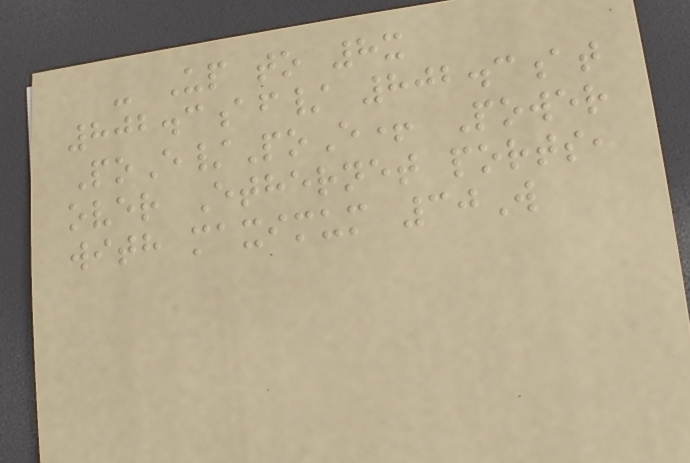- Up to 8x
802.3af/ 802.3at
PoE/PoE+ Power
over Ethernet ports,
with maximum 30W
